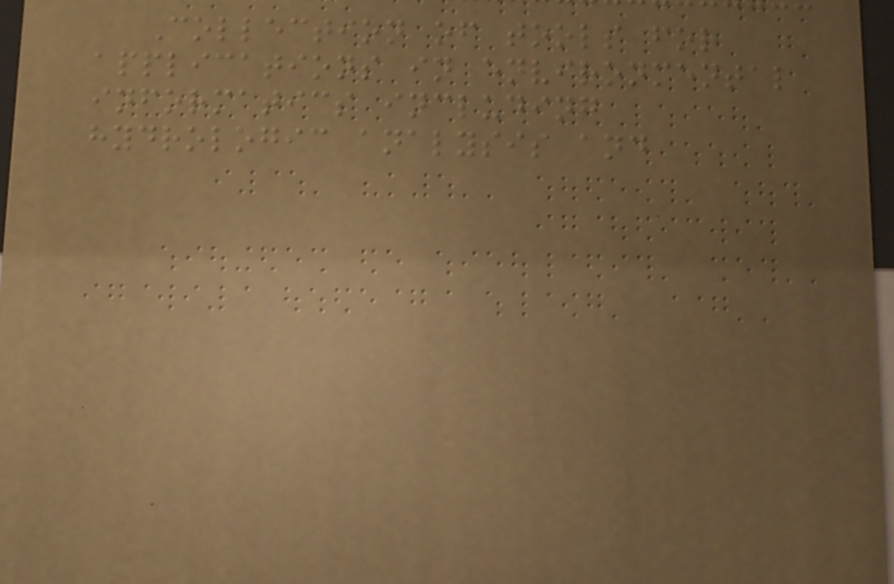Collection of tools for
applications in environmental
informatics including
hydrologic analysis and
